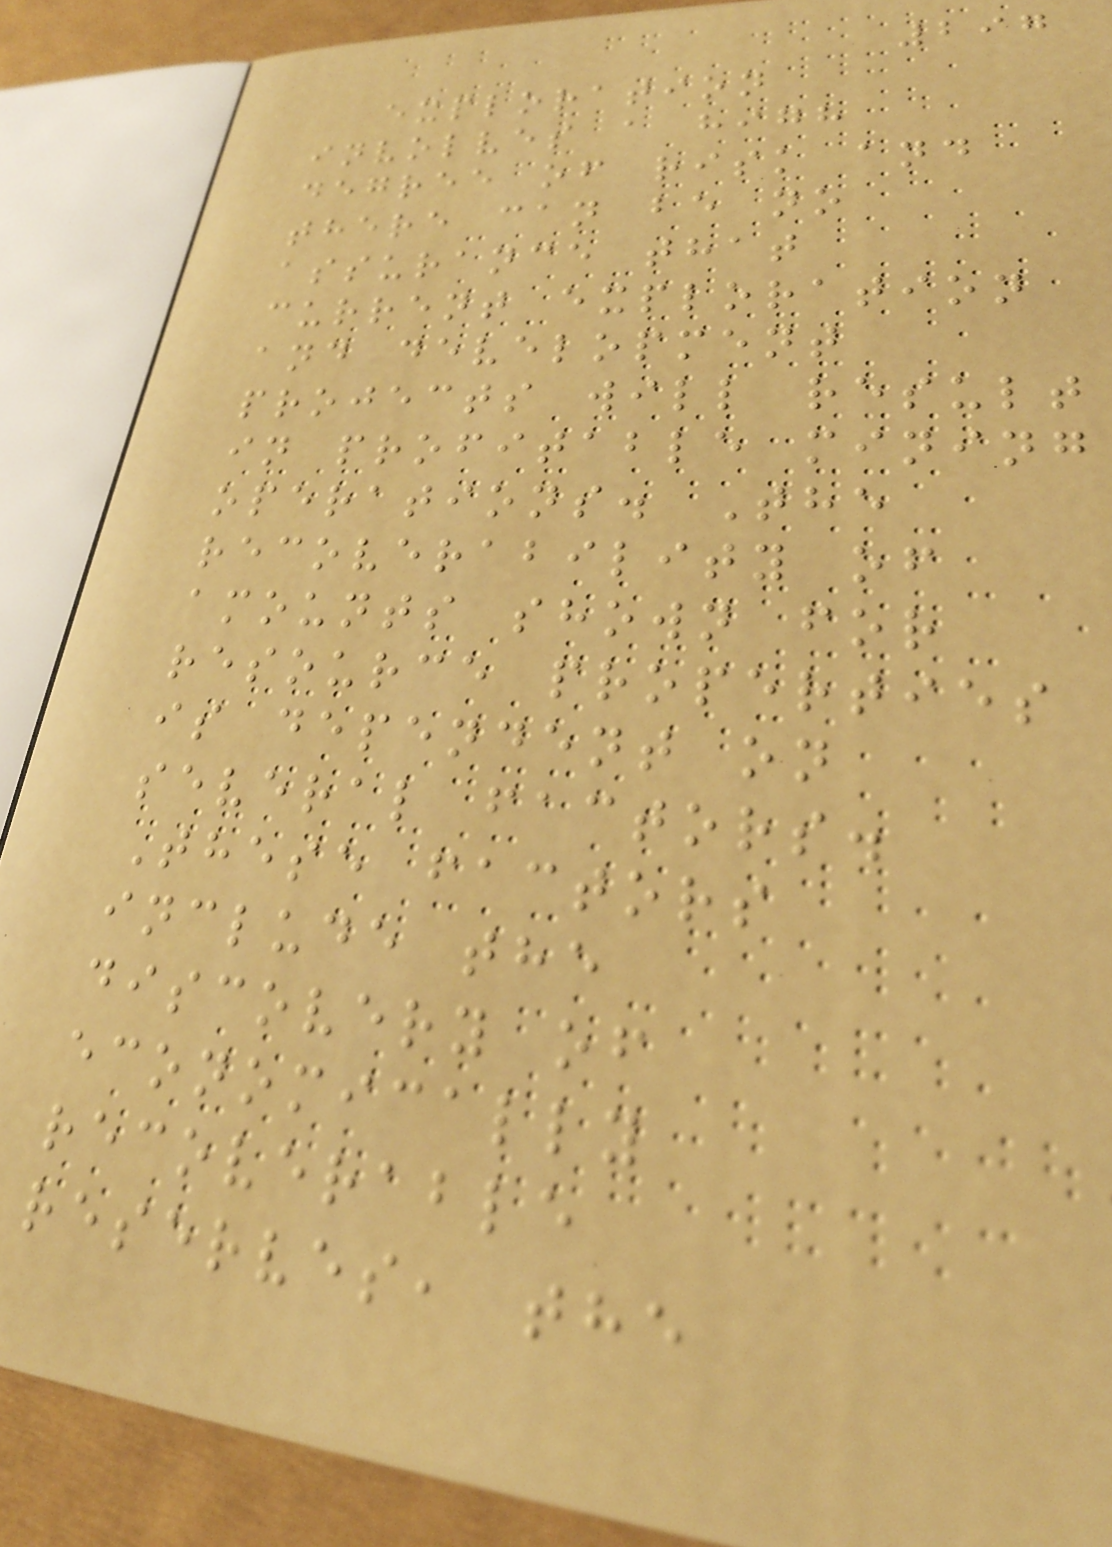297
exploration
involves a high
degree of risk and
there can be no
assurance that
current exploration
and development
projects will result
in profitable mining
operations. The
recoverability of
amounts shown for
resource properties
is dependent on
several factors.
These factors
include the
discovery of
economically
recoverable
reserves, the
